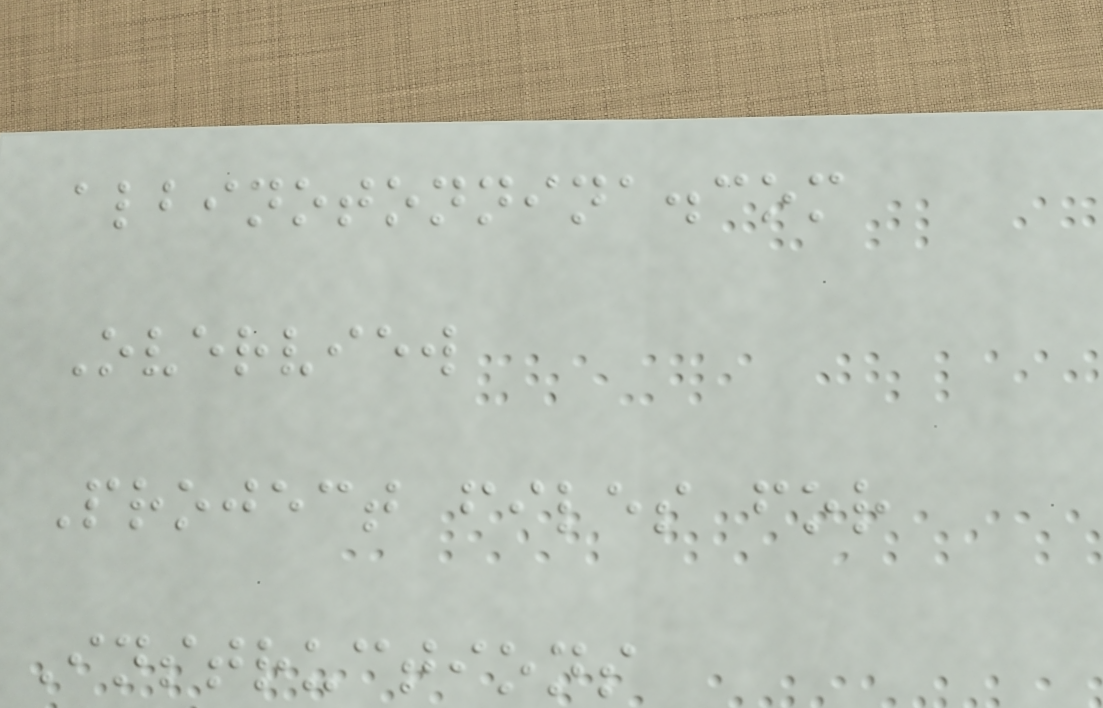albinotonnina.com
Overview
Project files for
Instructions
